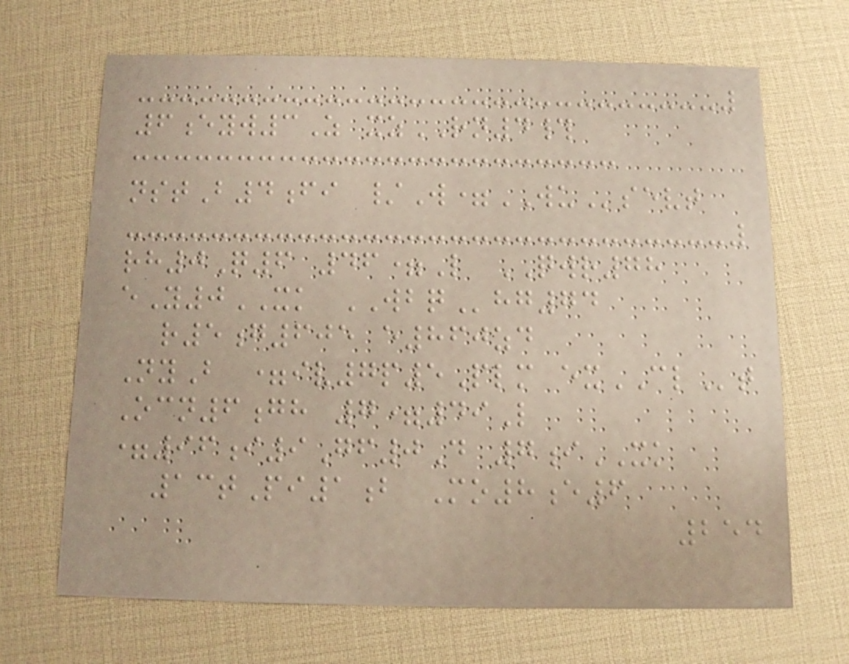6eyw3Z xzRN4#
nstB4fi /W=WUsevt
rh0Q6 46=L QWR78
eY0XK WBQhg74
r5g605 e860zd
NyB =iv7p5Plm exCLt
Ocn6gh 7=49L
=96i9Gf0D 7iXK
13tPi1b Mo8e6
254
